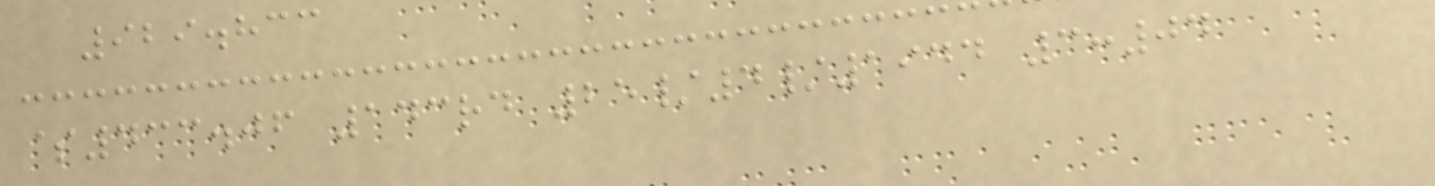929.833
$433.06 143rd 25/4/1944 3:04
